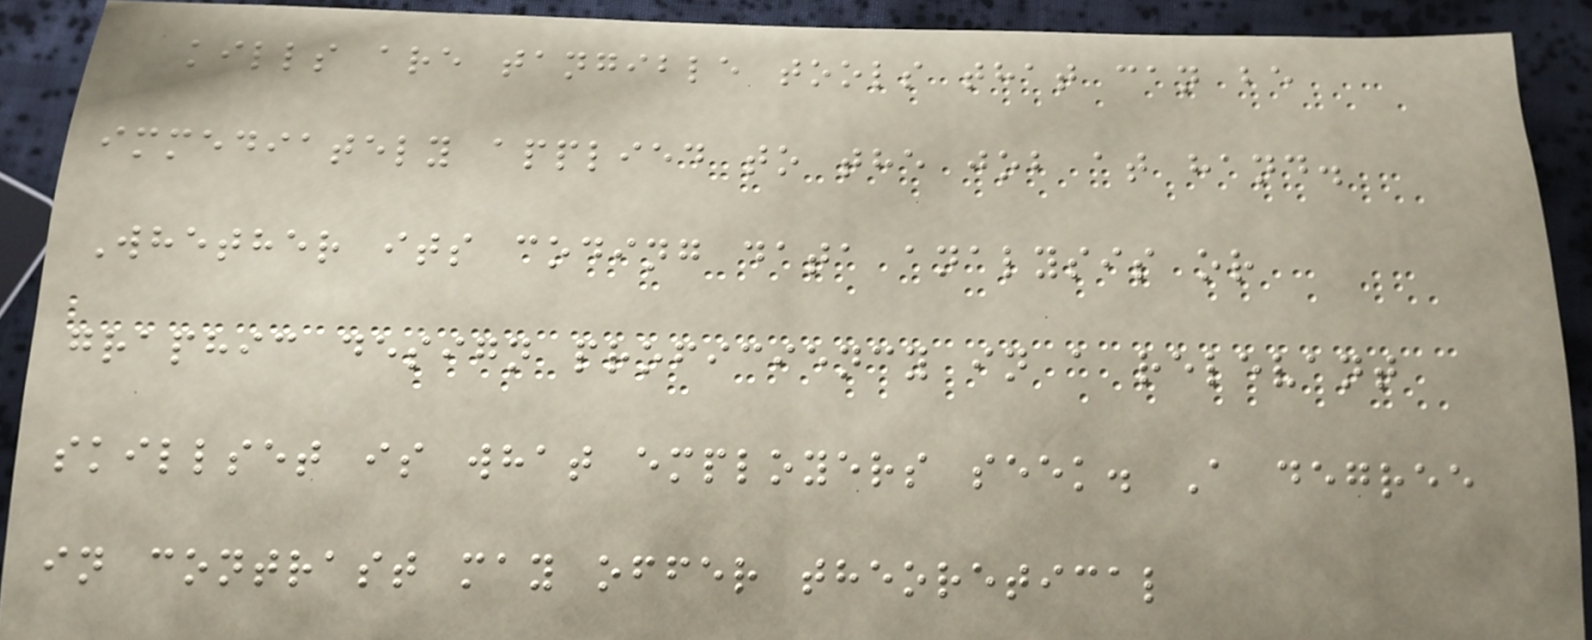kills are tangible tools that can be
immediately applied to the job at hand.
Whether its coding data analysis or
graphic design proficiency in a relevant
skillset is what employers seek. A degree
in contrast may offer theoretical
